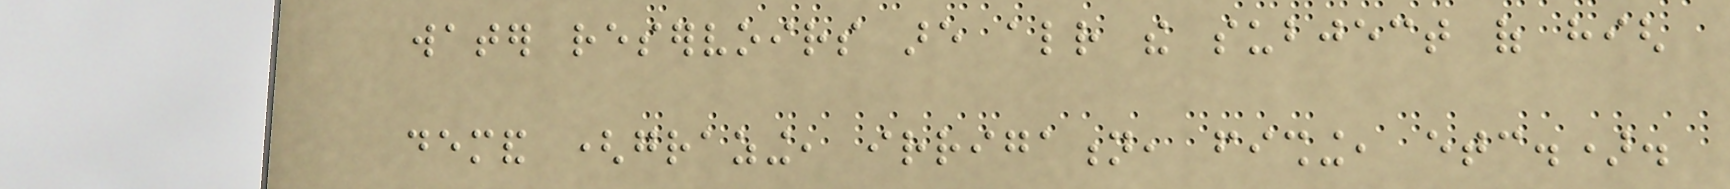water reservoirs are already the subject of high
demand (grazing, irrigation, fishing, etc.).
